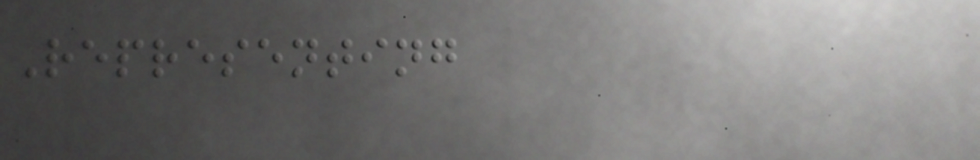Representing
